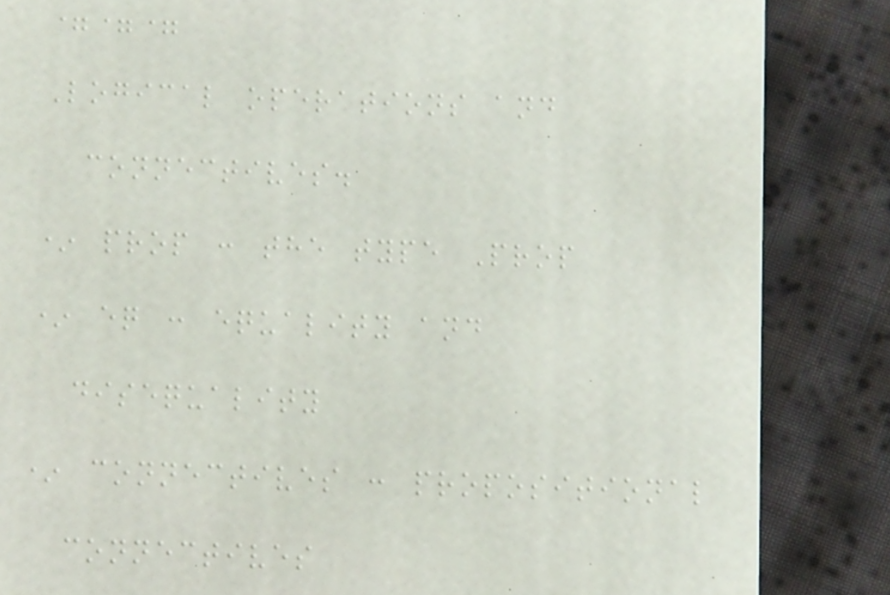===
Logical operations and
connectives.
* prop : the type Prop
* eq : equality and
disequality
* connectives : propositional
connectives
